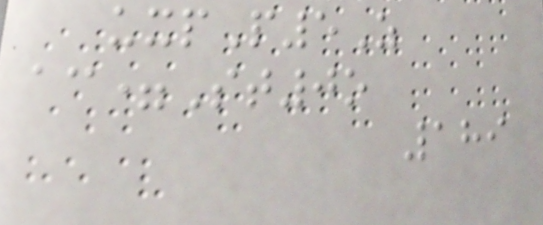uxpP5Z
ac=St0o
189
